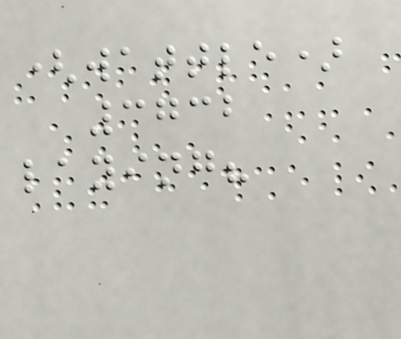(wattle)
3732
laying?
